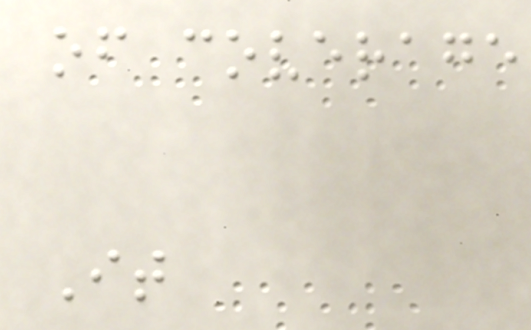of coverage
It
